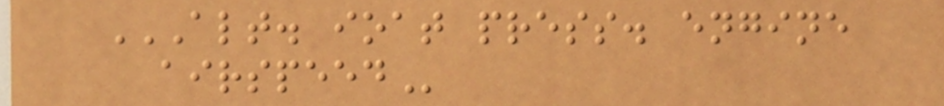ALT. IOAT PRESS. ENGINE
AIRSPEED
